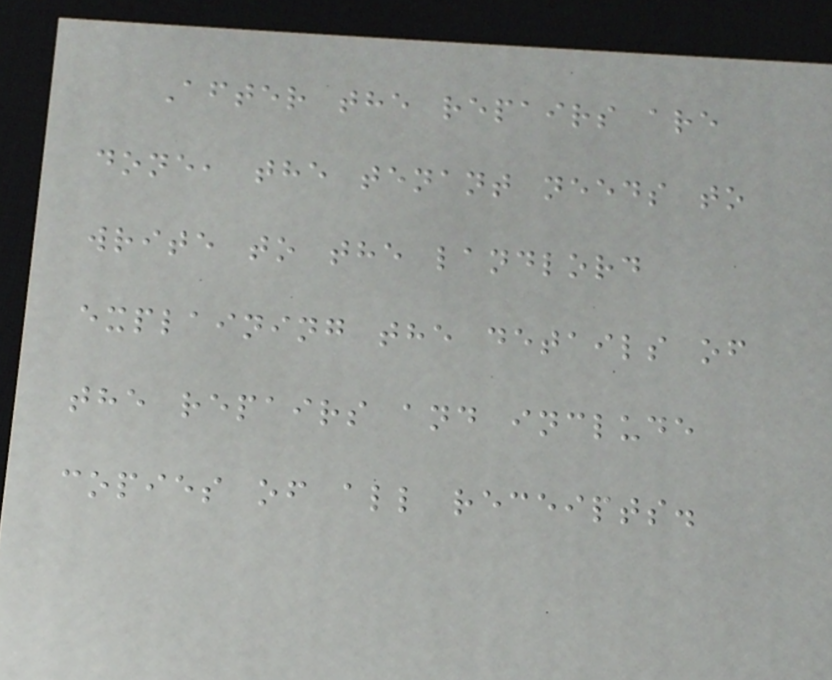After the repairs are
done, the tenant needs to
write to the landlord
explaining the details of
the repairs and include
copies of all receipts.
